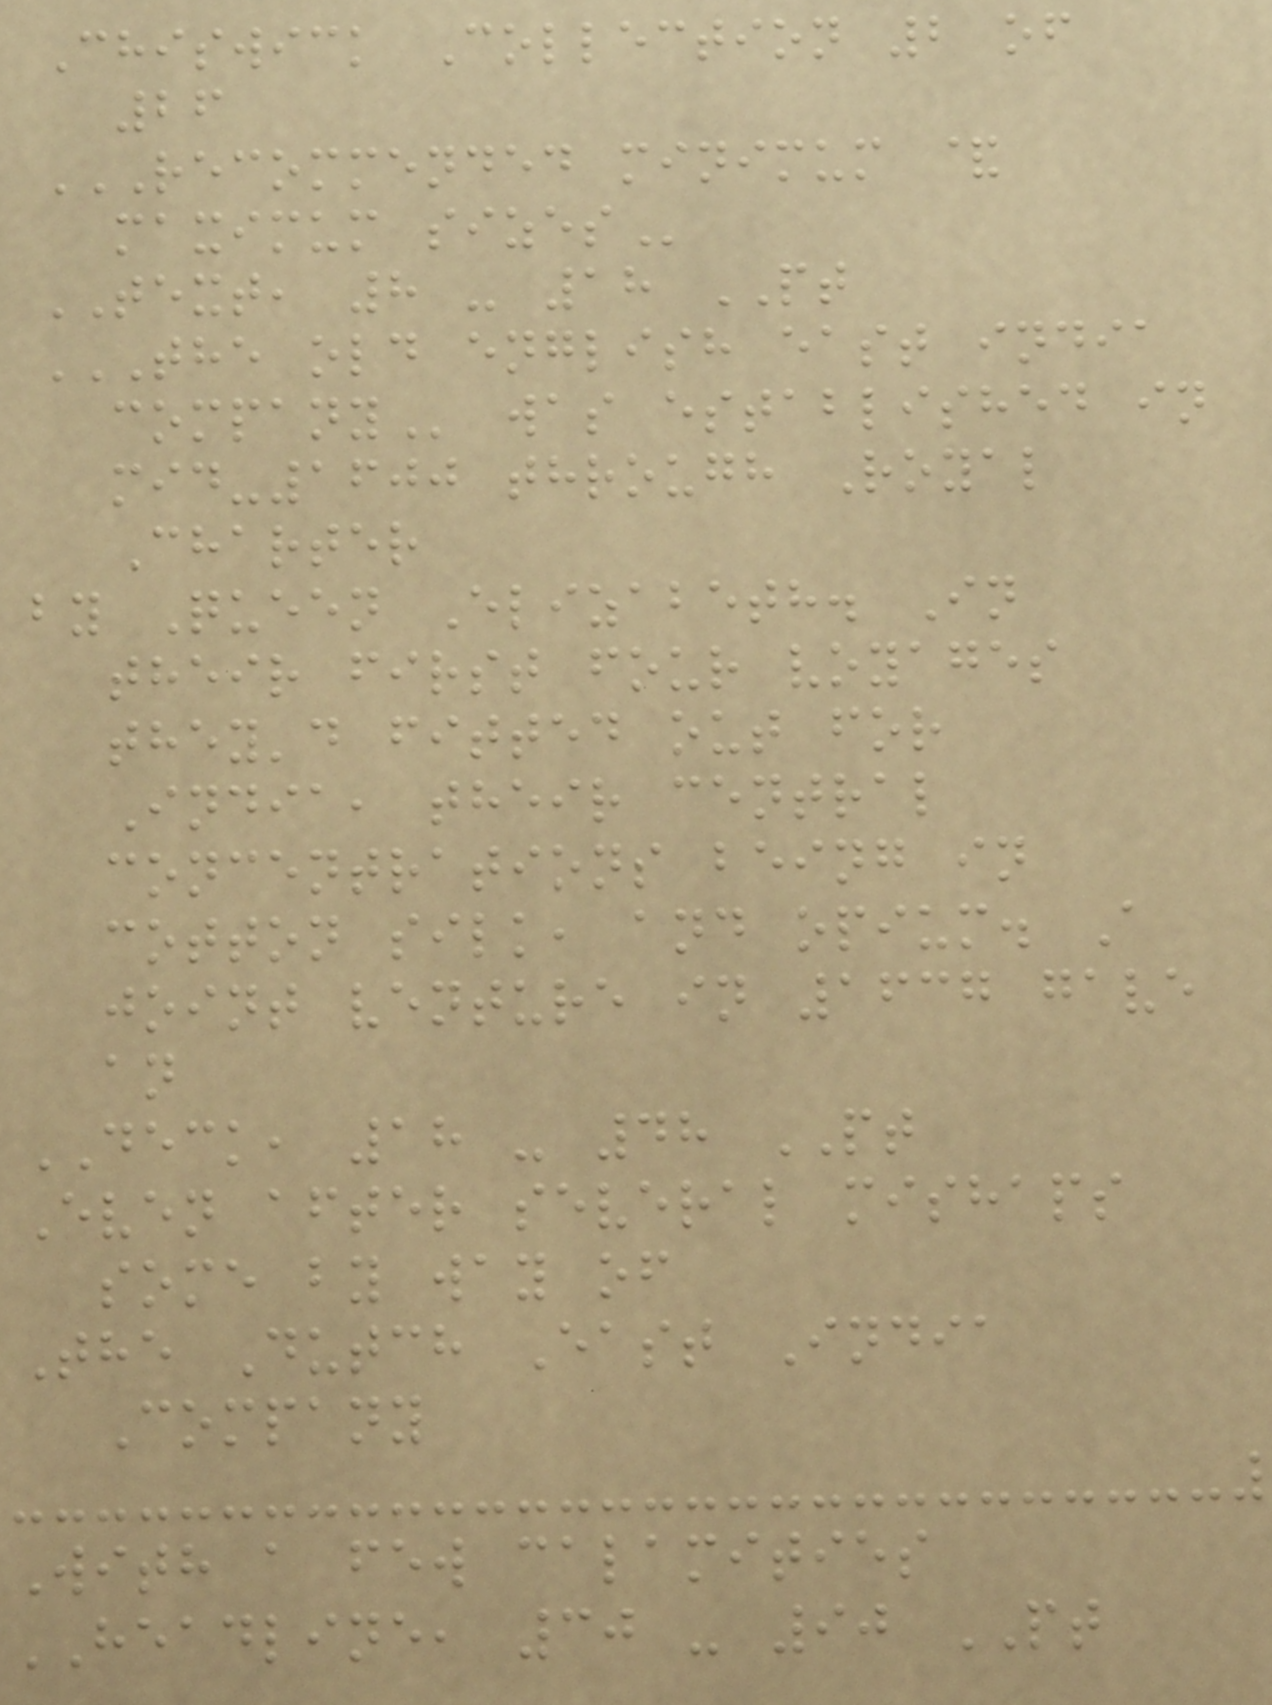Chiswick Collection 2 of
26
RECOMMENDED MINIMUM &
MAXIMUM SIZES
TEXT, 8 - 18 PT
THE OLD ENGLISH EAST INDIA
COMPANY was established in
mid-1600 through Royal
Charter
by Queen Elizabeth. In
their first four voyages
they'd fitted out for
India, their central
concentrations being in
cotton silk, and opium. A
joint venture in 1637 gave
an
DECK, 18 - 48 PT
Even after several mishaps
some by way of
The Dutch East India
Company
With a few calamities
HEADLINE, 30 - 90 PT
